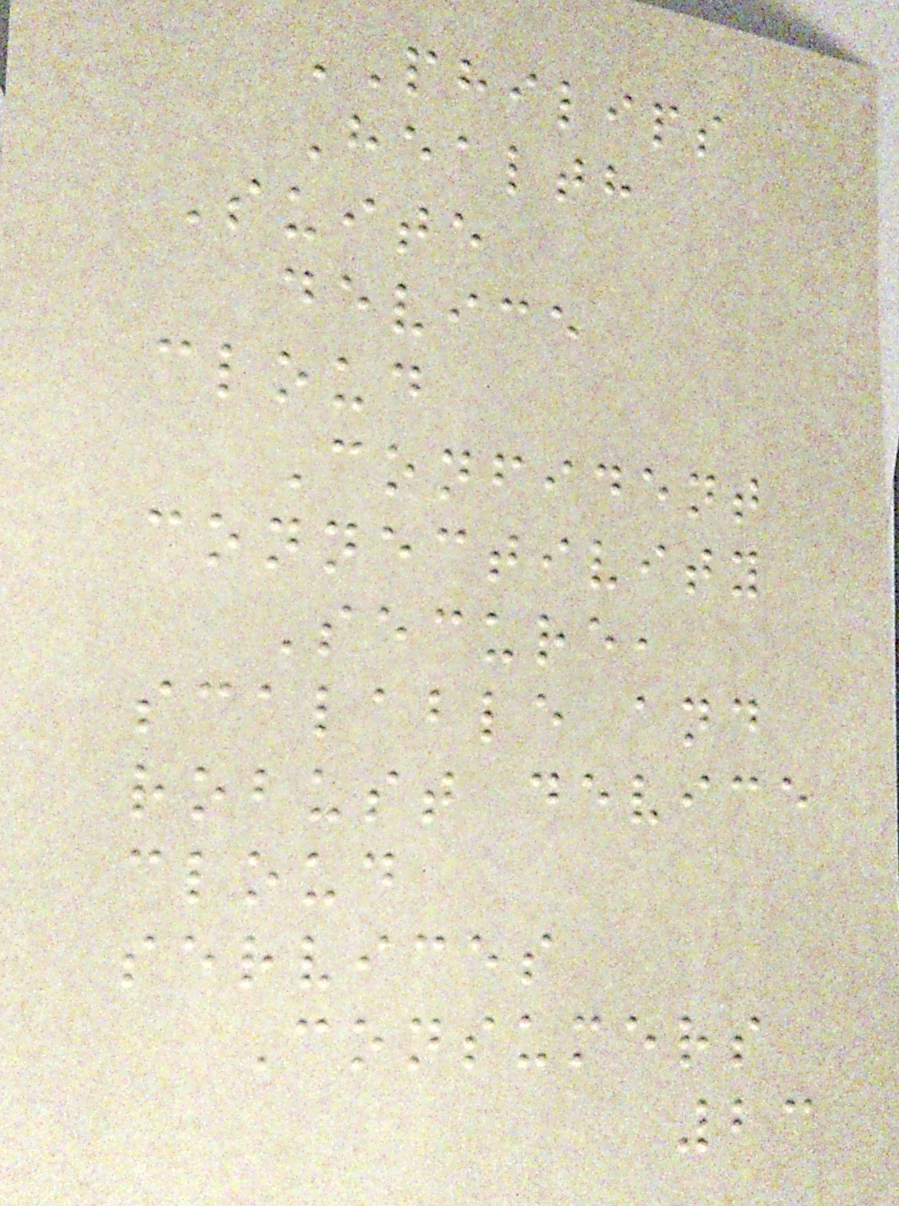PHILIPS
Health
Suite
device
cloud
Confident
connectivity
Secure,
scalable and
robust device
cloud
services
Consumers
23
